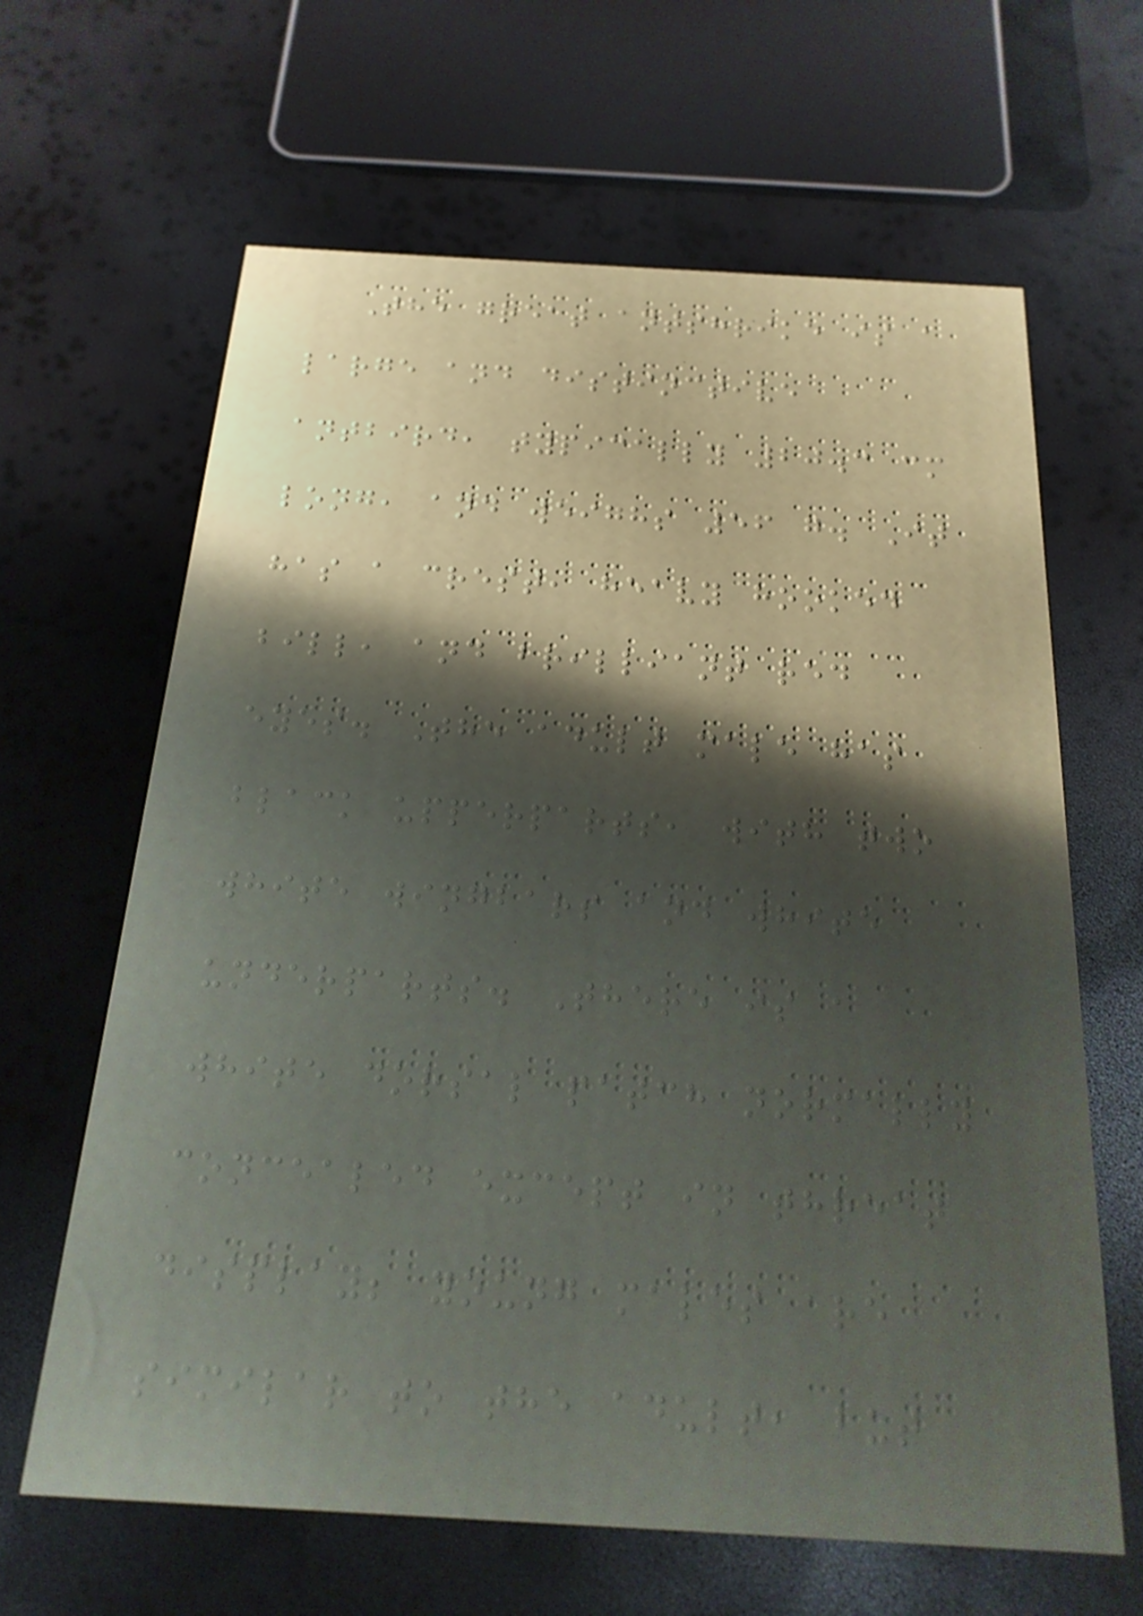The great antshrike is a
large and distinctive
antbird, typically 20.3 cm
long, and weighs 56 g. It
has a crest, heavy hooked
bill, and brilliant red
eyes. The adult male has
black upperparts, with two
white wingbars and white
underparts. There is a
white dorsal patch normally
concealed except in threat
display; young males are
similar to the adult, but
